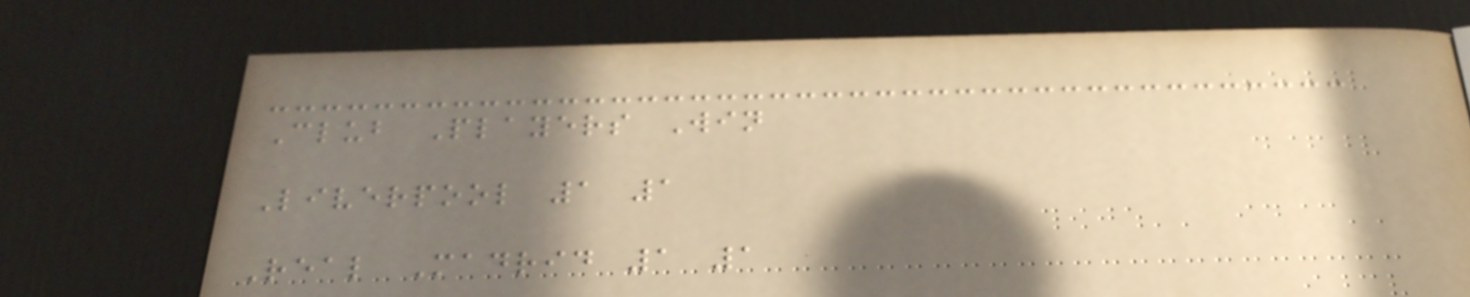Club Players Win
Liverpool 1 1
Real Madrid 1 1
